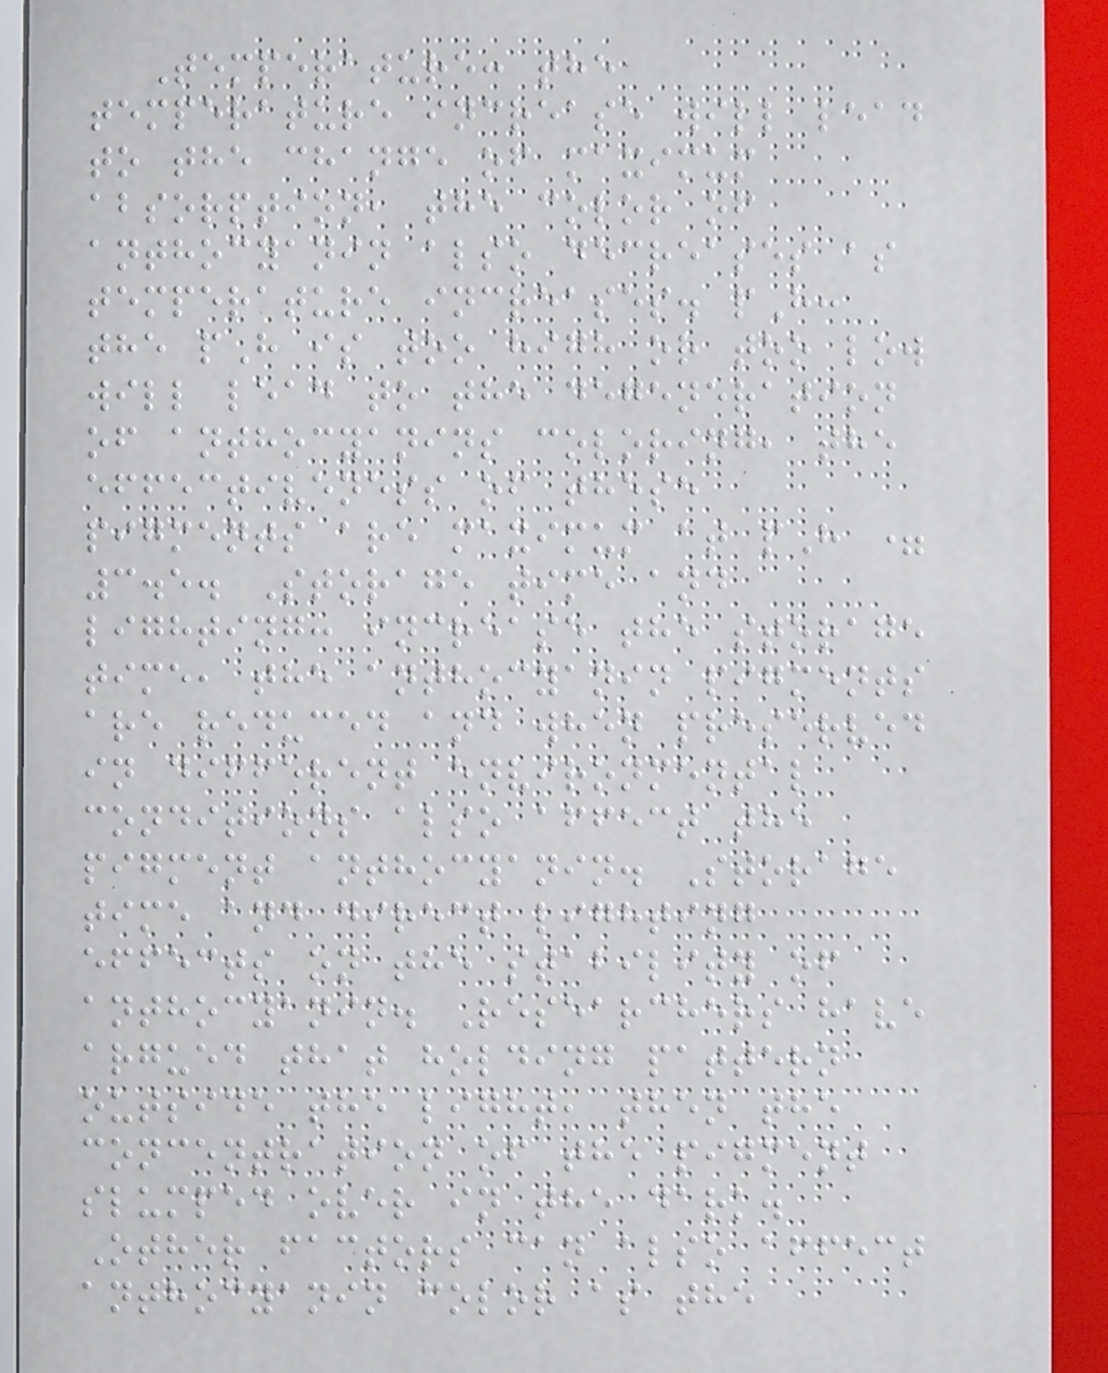Temperature: the
temperature increase will lead
to the change of maximum
absorption, the color of
anthocyanin also decreases as
temperature increases. pH:
the pH is too high or too low
will lead to the degeneration
of anthocyanins coloring, the
effectiveness of these
pigments are maximum at pH =
3.5. Storage time and
lighting: increase the storage
time, the anthocyanin pigments
are reduced and when preserved
in different environmental
conditions also affect the
pigment anthocyanin. Storage
time and direct lighting
effects on the stability of
anthocyanin. Researchers have
argued that holding pattern
outside the light, then the
concentration of the pigment
slumped over in the dark.
Other factors can also affect
anthocyanin color as the
